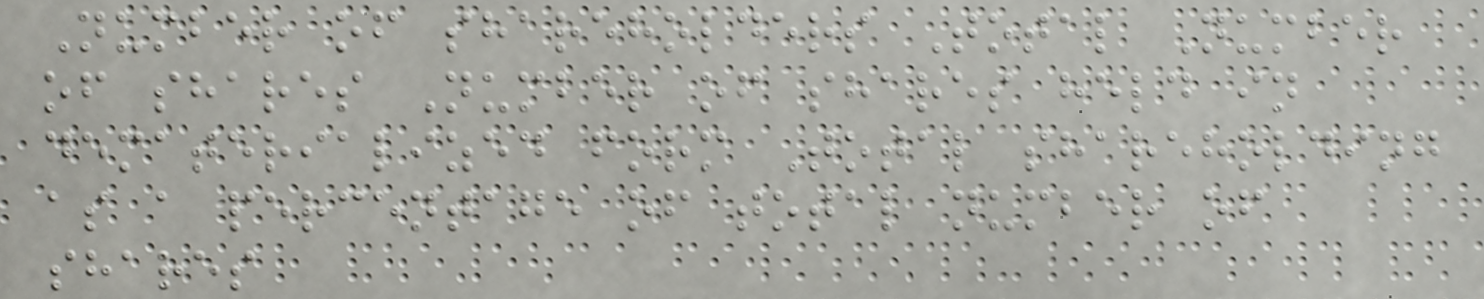Number of shareholders Total Number
of shares Number of shares held in
dematerialized form Total shareholding
as a percentage of total number of
shares
